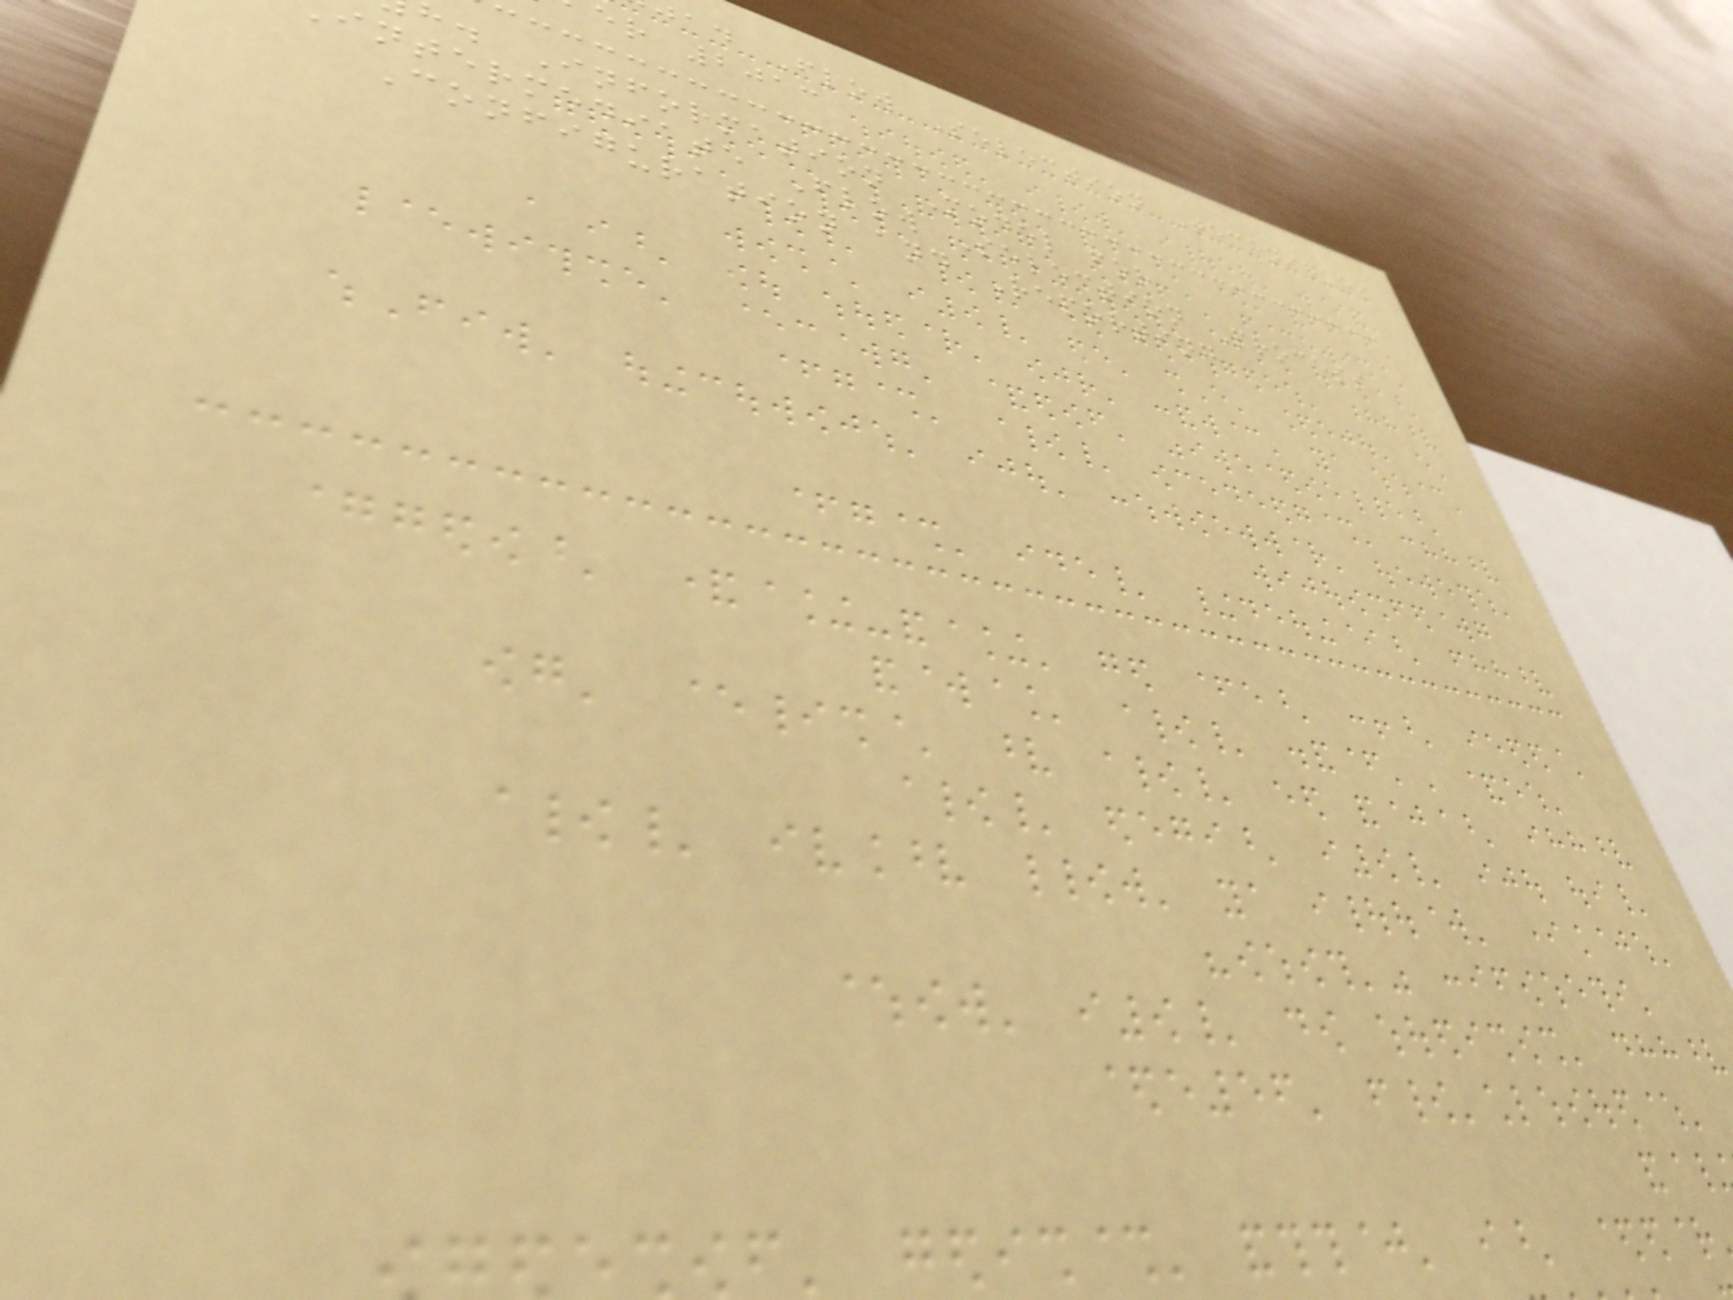ad Flow Selection Techniques
er 2013
. Information Model for
intermediate Flow Selection Process
Configuration and Reporting
